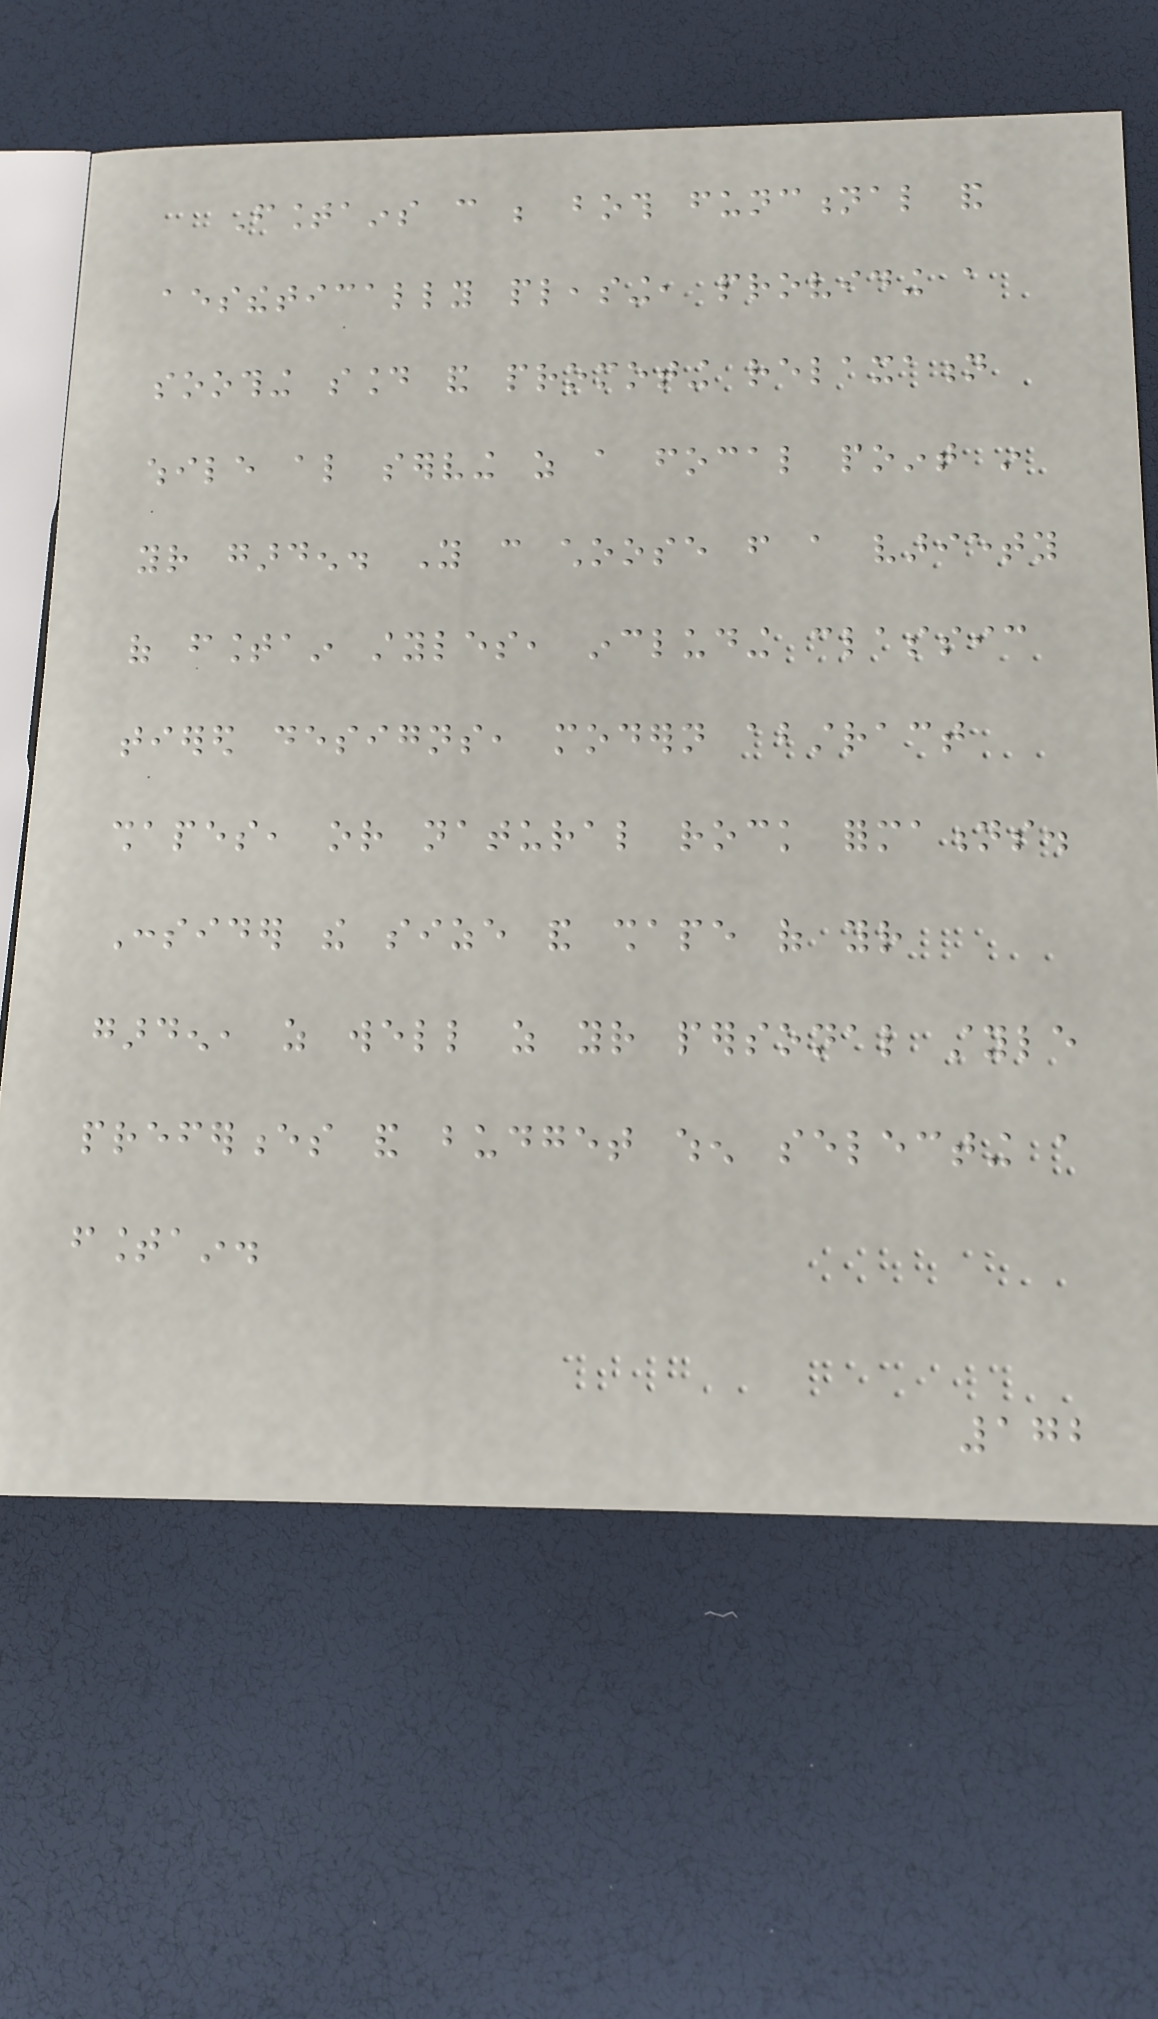Fountains can be both functional and
aesthetically pleasing, providing a
soothing sound and promoting relaxation
while also serving as a focal point in
your garden. You can choose from a variety
of fountain styles, including classic
tiered designs, modern abstract
shapes, or natural rock formations.
Consider the size and shape of your
garden, as well as your personal style
preferences and budget when selecting a
fountain.
172
